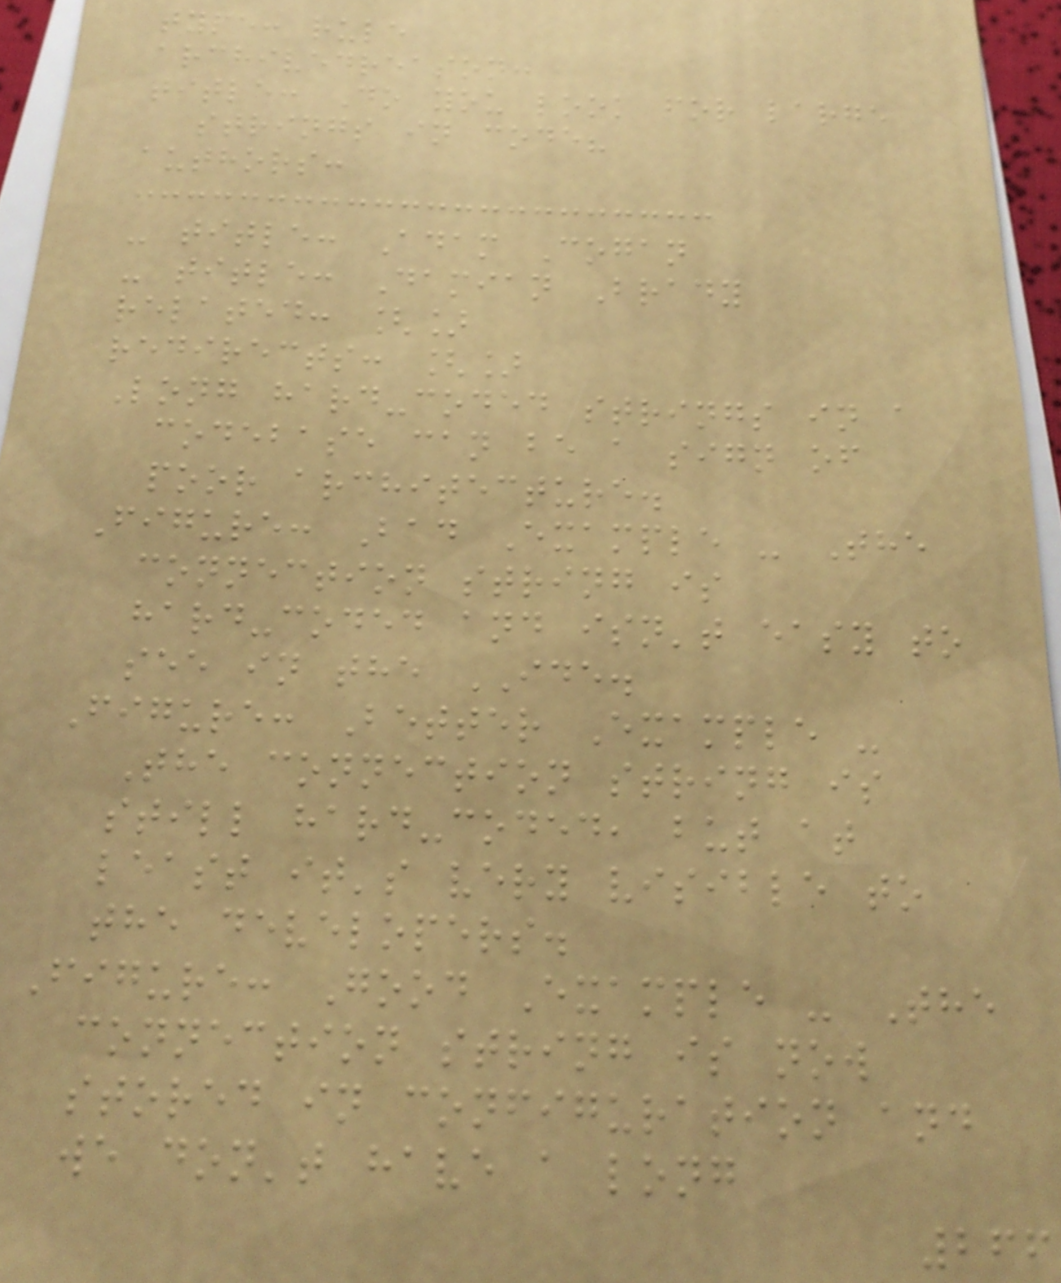type: rule
archivedreason:
title: Do you look for large
strings in code?
authors:
- title: Adam Cogan
- title: Damian Brady
related: []
redirects: []
Long hard-coded strings in a
codebase can be a sign of
poor architecture.
Figure: Bad Example - The
connection string is
hard-coded and isn't easy to
see in the IDE.
Figure: Better Example -
The connection string is
still hard-coded, but at
least it's very visible to
the developers.
Figure: Good Example - The
connection string is now
stored in configuration and
we don't have a long
266
